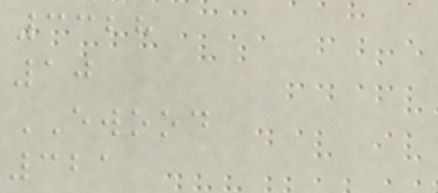3328
10
EWOOD
321
